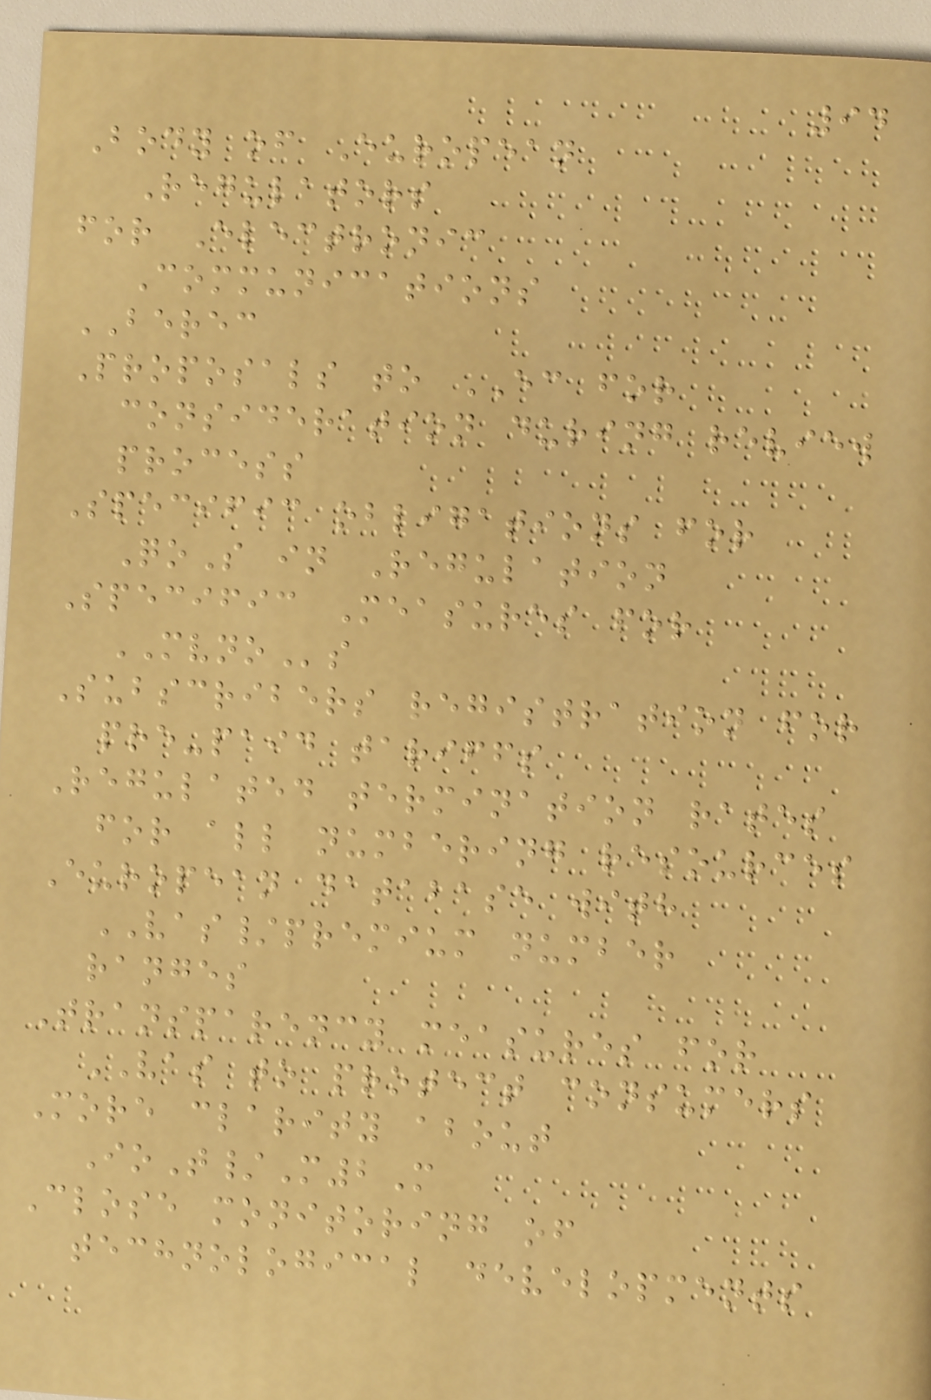94
Body of European
Regulators
for Electronic
Communications
BEREC
Proposals to EC for
consideration during review
process
Specific obligations for
QoS in Regulation
Specific Measures for
MVNOs
Subscribers registration for
pre-paid tariffs
Regulated termination rates
for all numbering resources
European database with
VAS/premium number
ranges
Transparency measures for
VAS to protect consumers
More clarity about
IoT/M2M
Close monitoring of
technological developments
